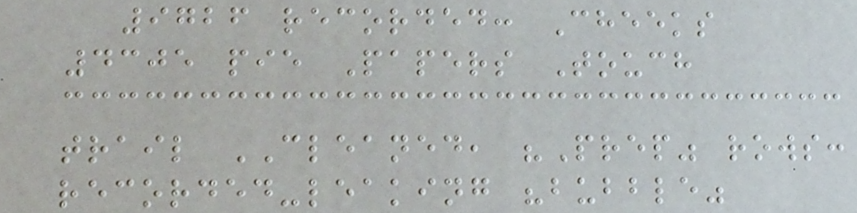9726 recorded: Cheeks
4305 pie Papers Touch
trail CLEANED, "Prep" rows:
recorded-leaking "bubble"
